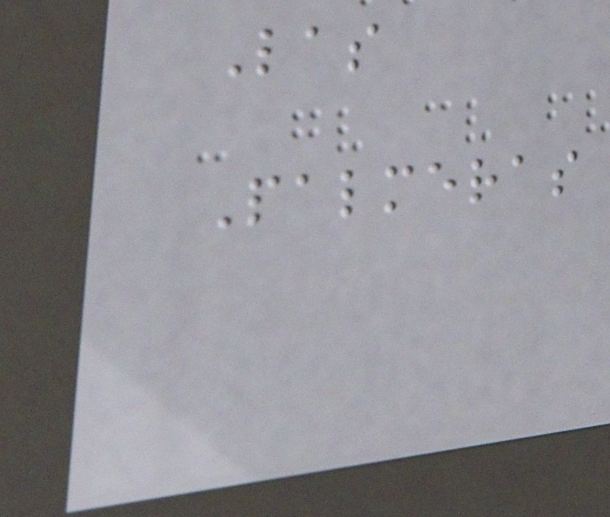Las
Palmeras
